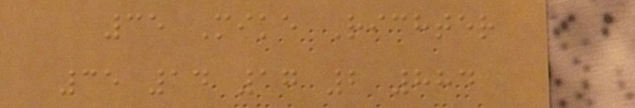35 Mike Richter
35 14 17 2 884
